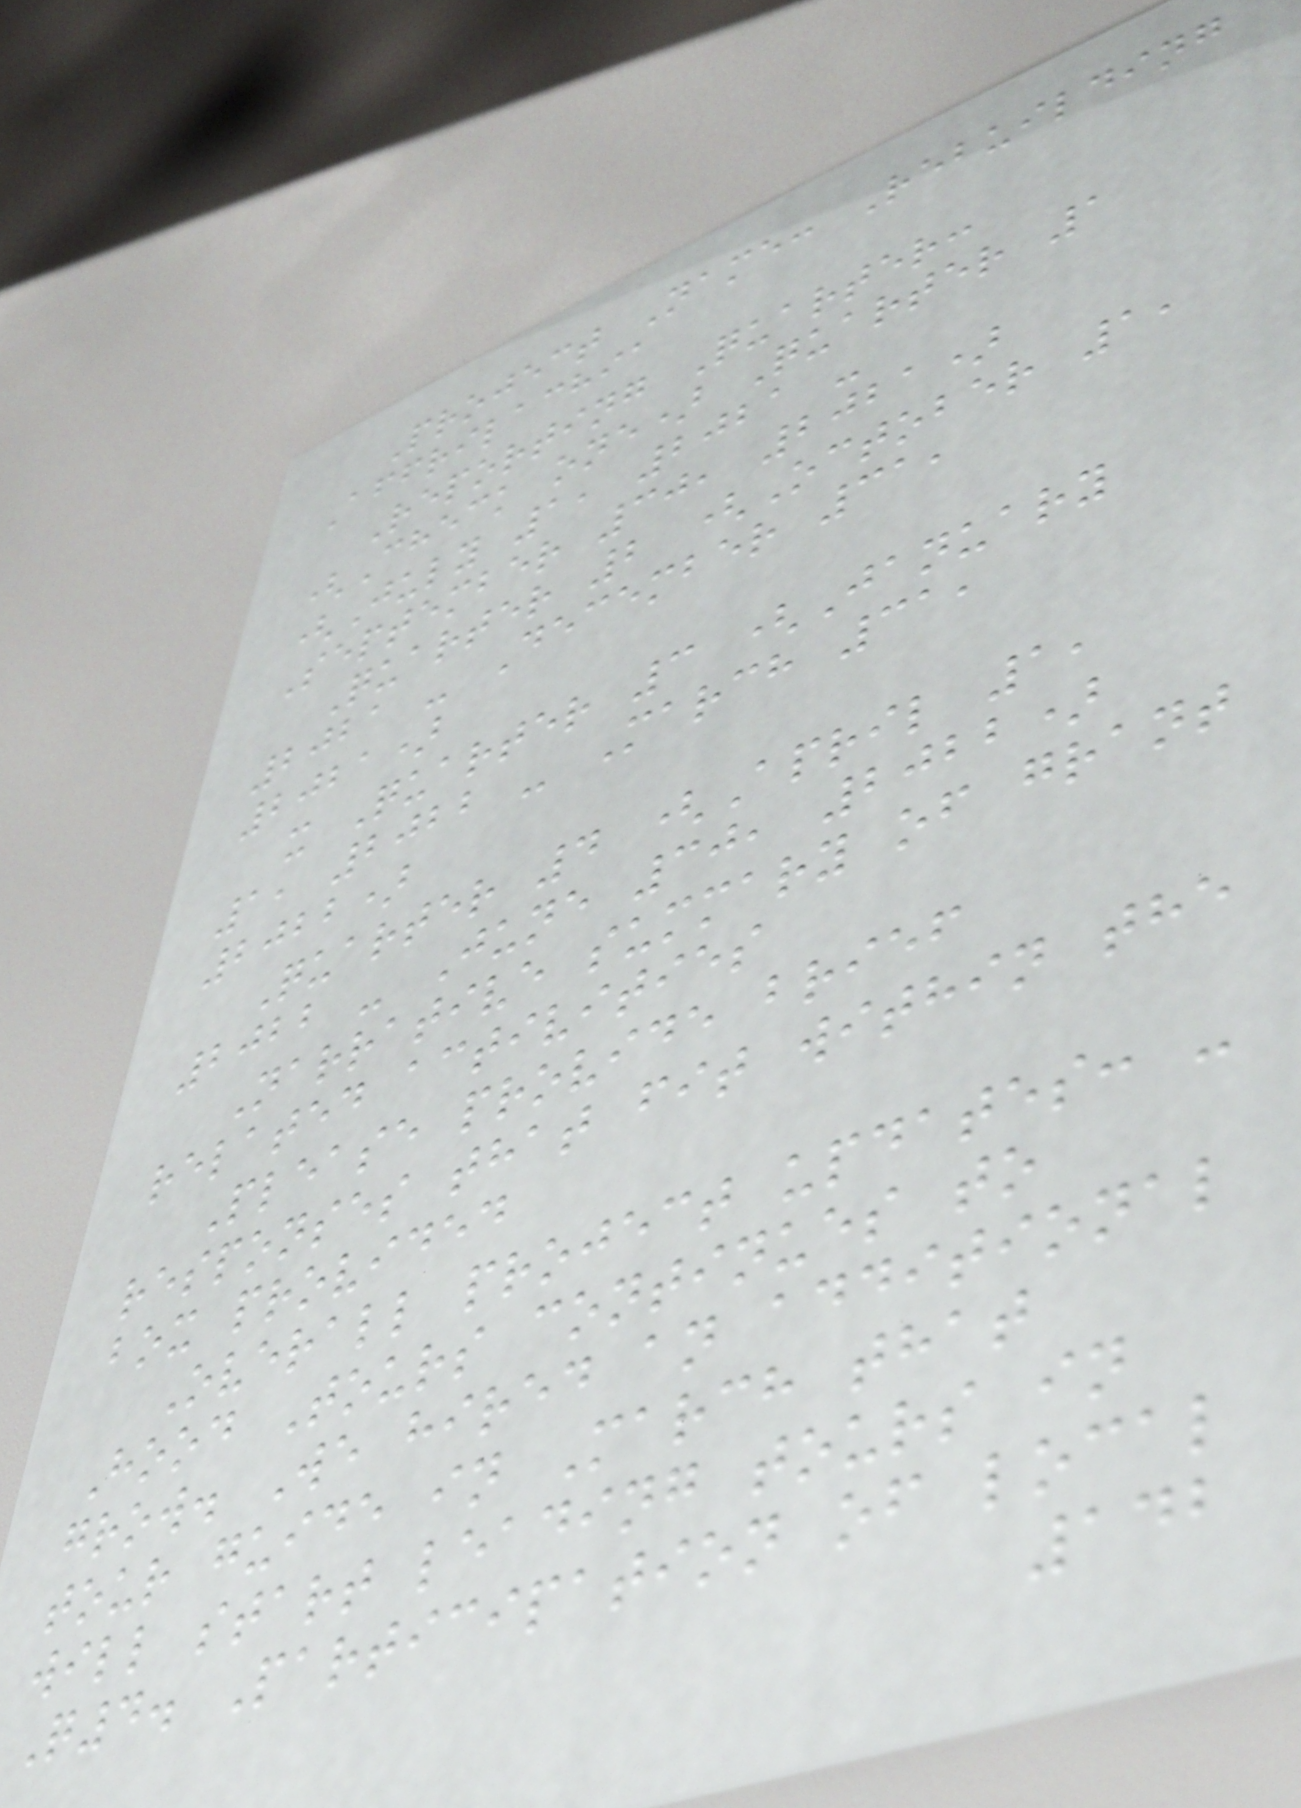Project Name: Rebuilding
Affrilachia
Reporting Quarter:
(Check one) Quarter 1
(July 1, 2021 -
September 30, 2021)
Quarter 2 (October 1,
2021 - December 31,
2021)
x Quarter 3 (January
1, 2022 - March 31,
2022)
Quarter 4 (April 1,
2022 - June 30, 2022)
Narrative summary of grant
related activities
Please provide brief
responses that fit within the
box provided
Overall project updates: -
Hood Tours continues to
grow. We hired an additional
tour guide in March that
will start leading tours in
Q4. Participation of local
142
